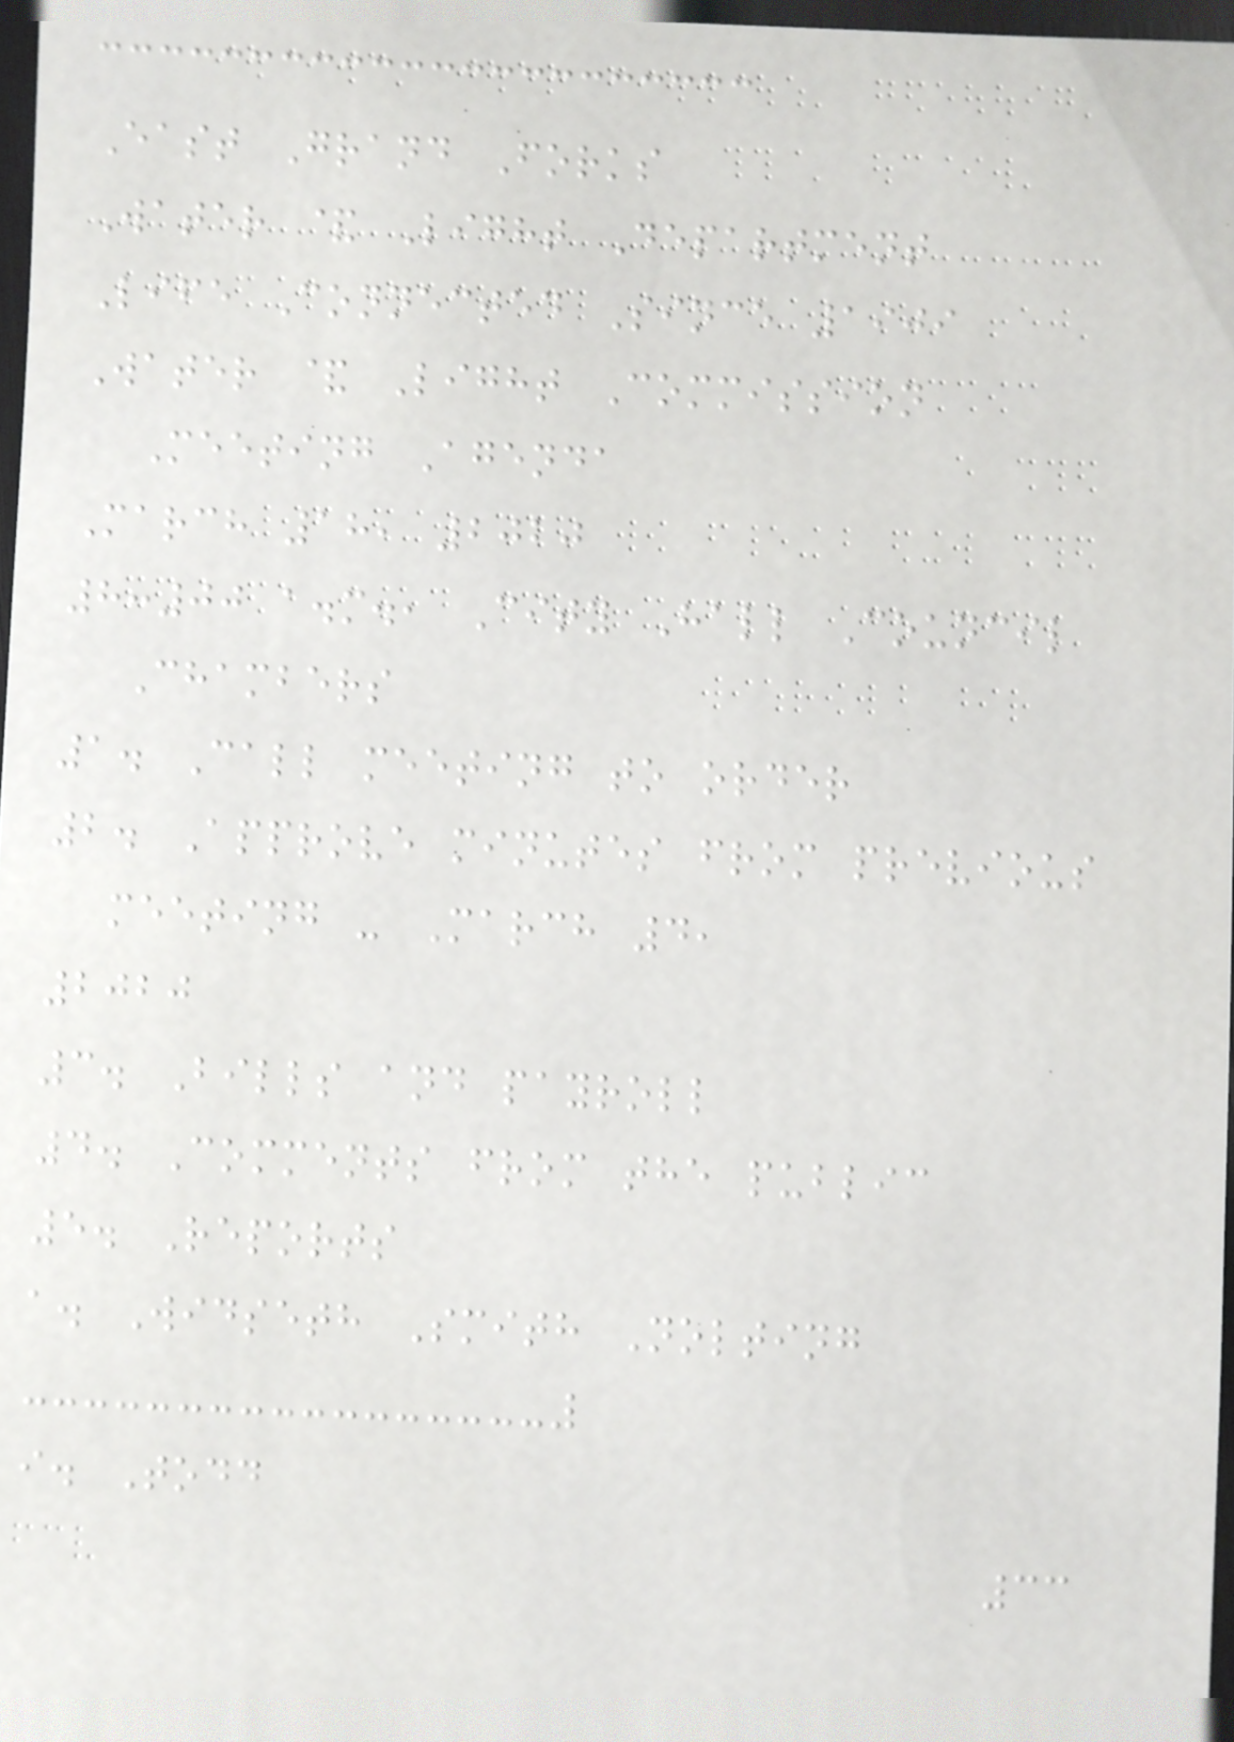East Grand Forks
Water & Light Department
Life Connected Since 1909
Water & Light Commission
Meeting Agenda
March 18, 2020
8:00 a.m., City Hall Council
Chambers
1. Call meeting to order
2. Approve minutes from previous
meeting - March 4,
2020
3. Bills and payroll
4. Comments from the public
5. Reports
a. Widseth Smith Nolting
i. Todd
33
